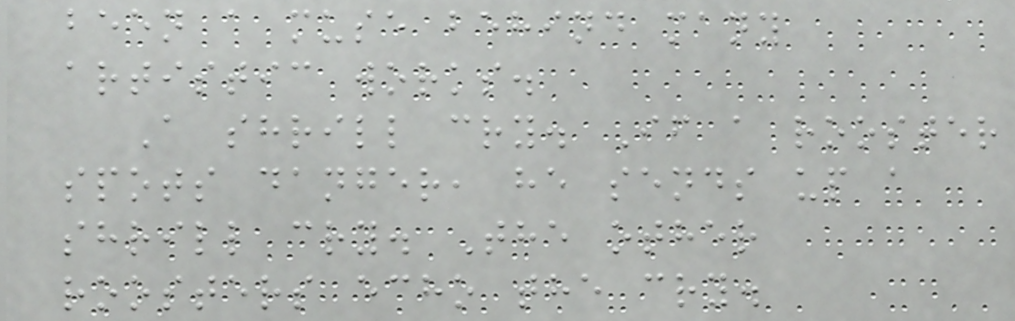been a muse behind many
artistic works.
A shrill cry. If a rooster
spots danger, he sends up a
shrill cry. The other
roosters echo the cry.
